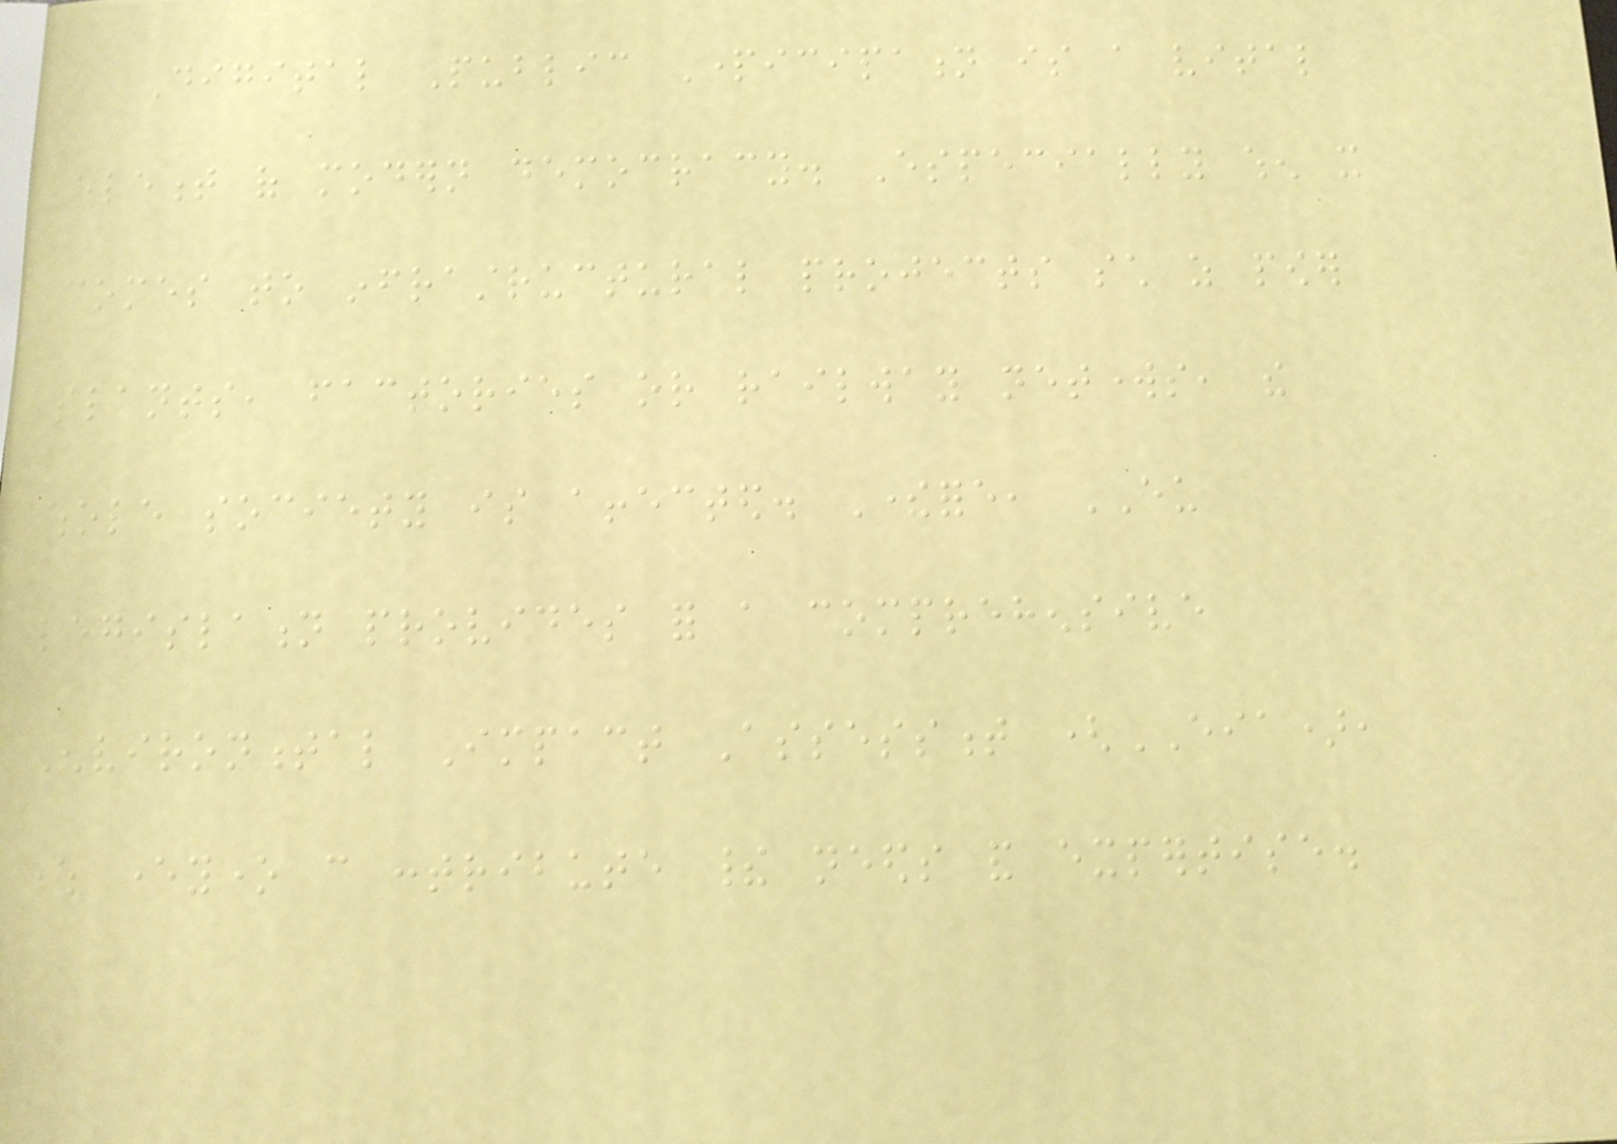Digital Public Participation is a vital
element of modern democracy. Especially when it
comes to infrastructural projects such as power
plants, factories or railway networks, the
whole society is affected. Therefore, EU
legislation provides for a comprehensive
Environmental Impact Assessment (EIA),
where everyone can contribute their needs and expertise.
